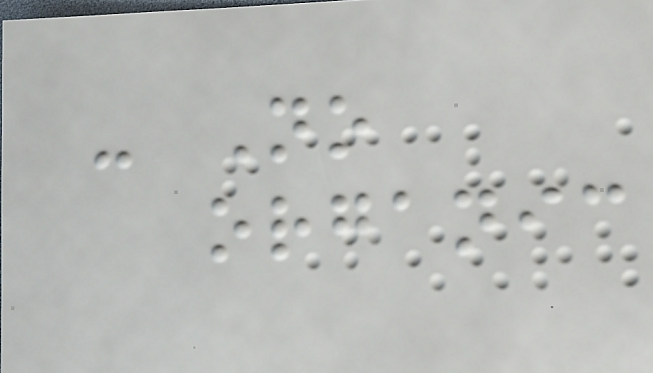- No
organic
